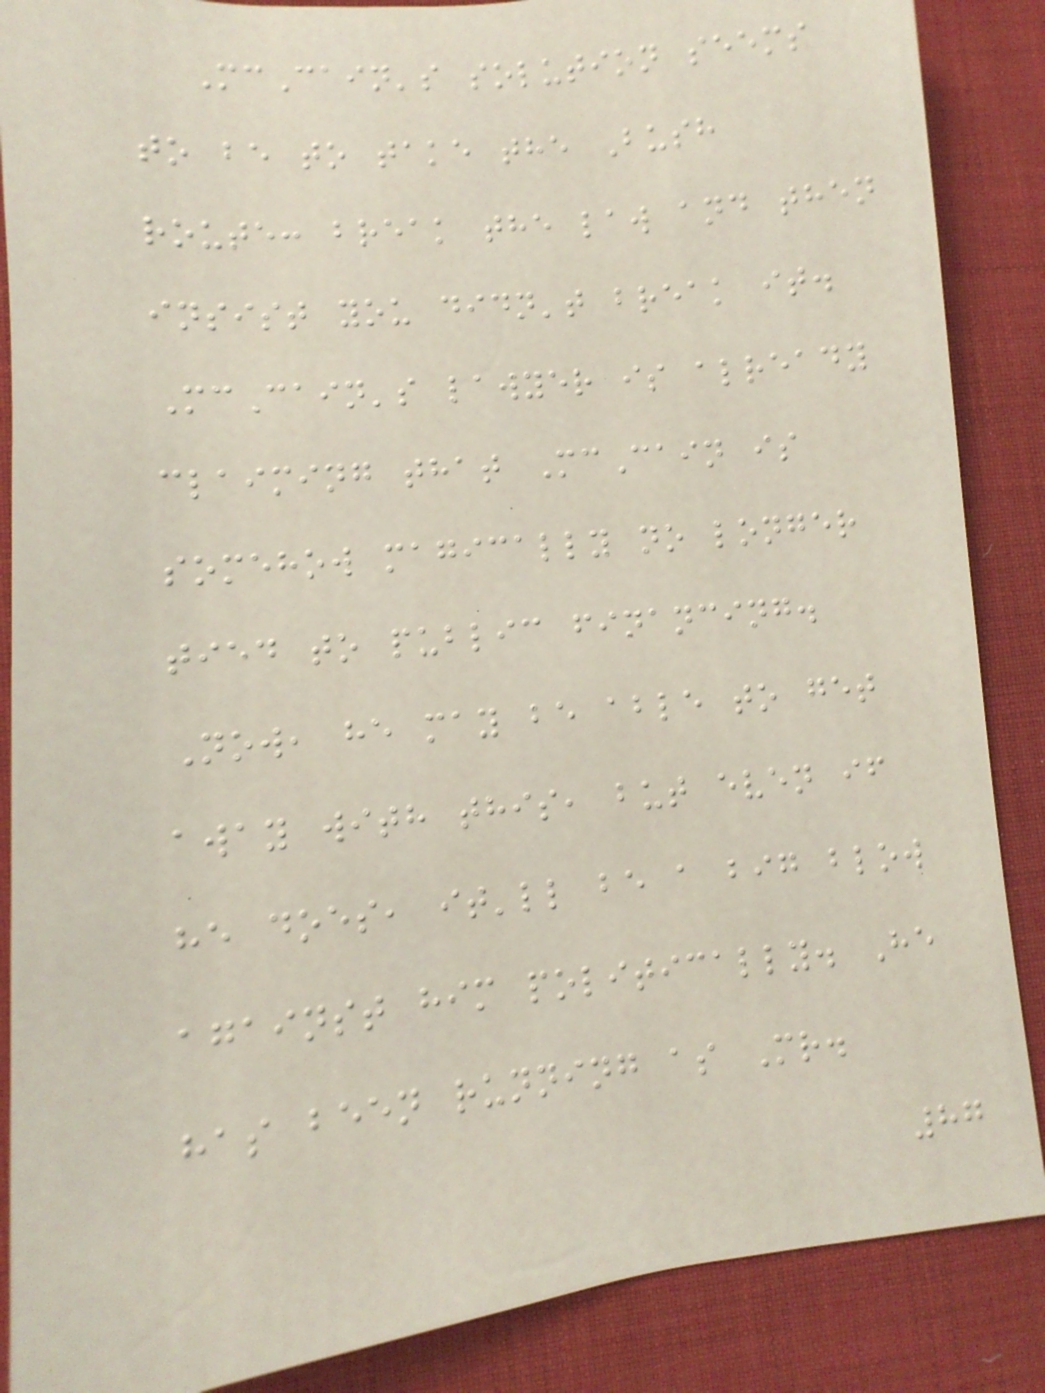McCain's solution seems
to be to take the Bush
route: break the law and then
insist you didn't break it.
McCain's lawyer is already
claiming that McCain is
somehow magically no longer
tied to public financing.
Now, he may be able to get
away with this, but even if
he does, it'll be a big blow
against him politically. He
has been running as Mr.
87
